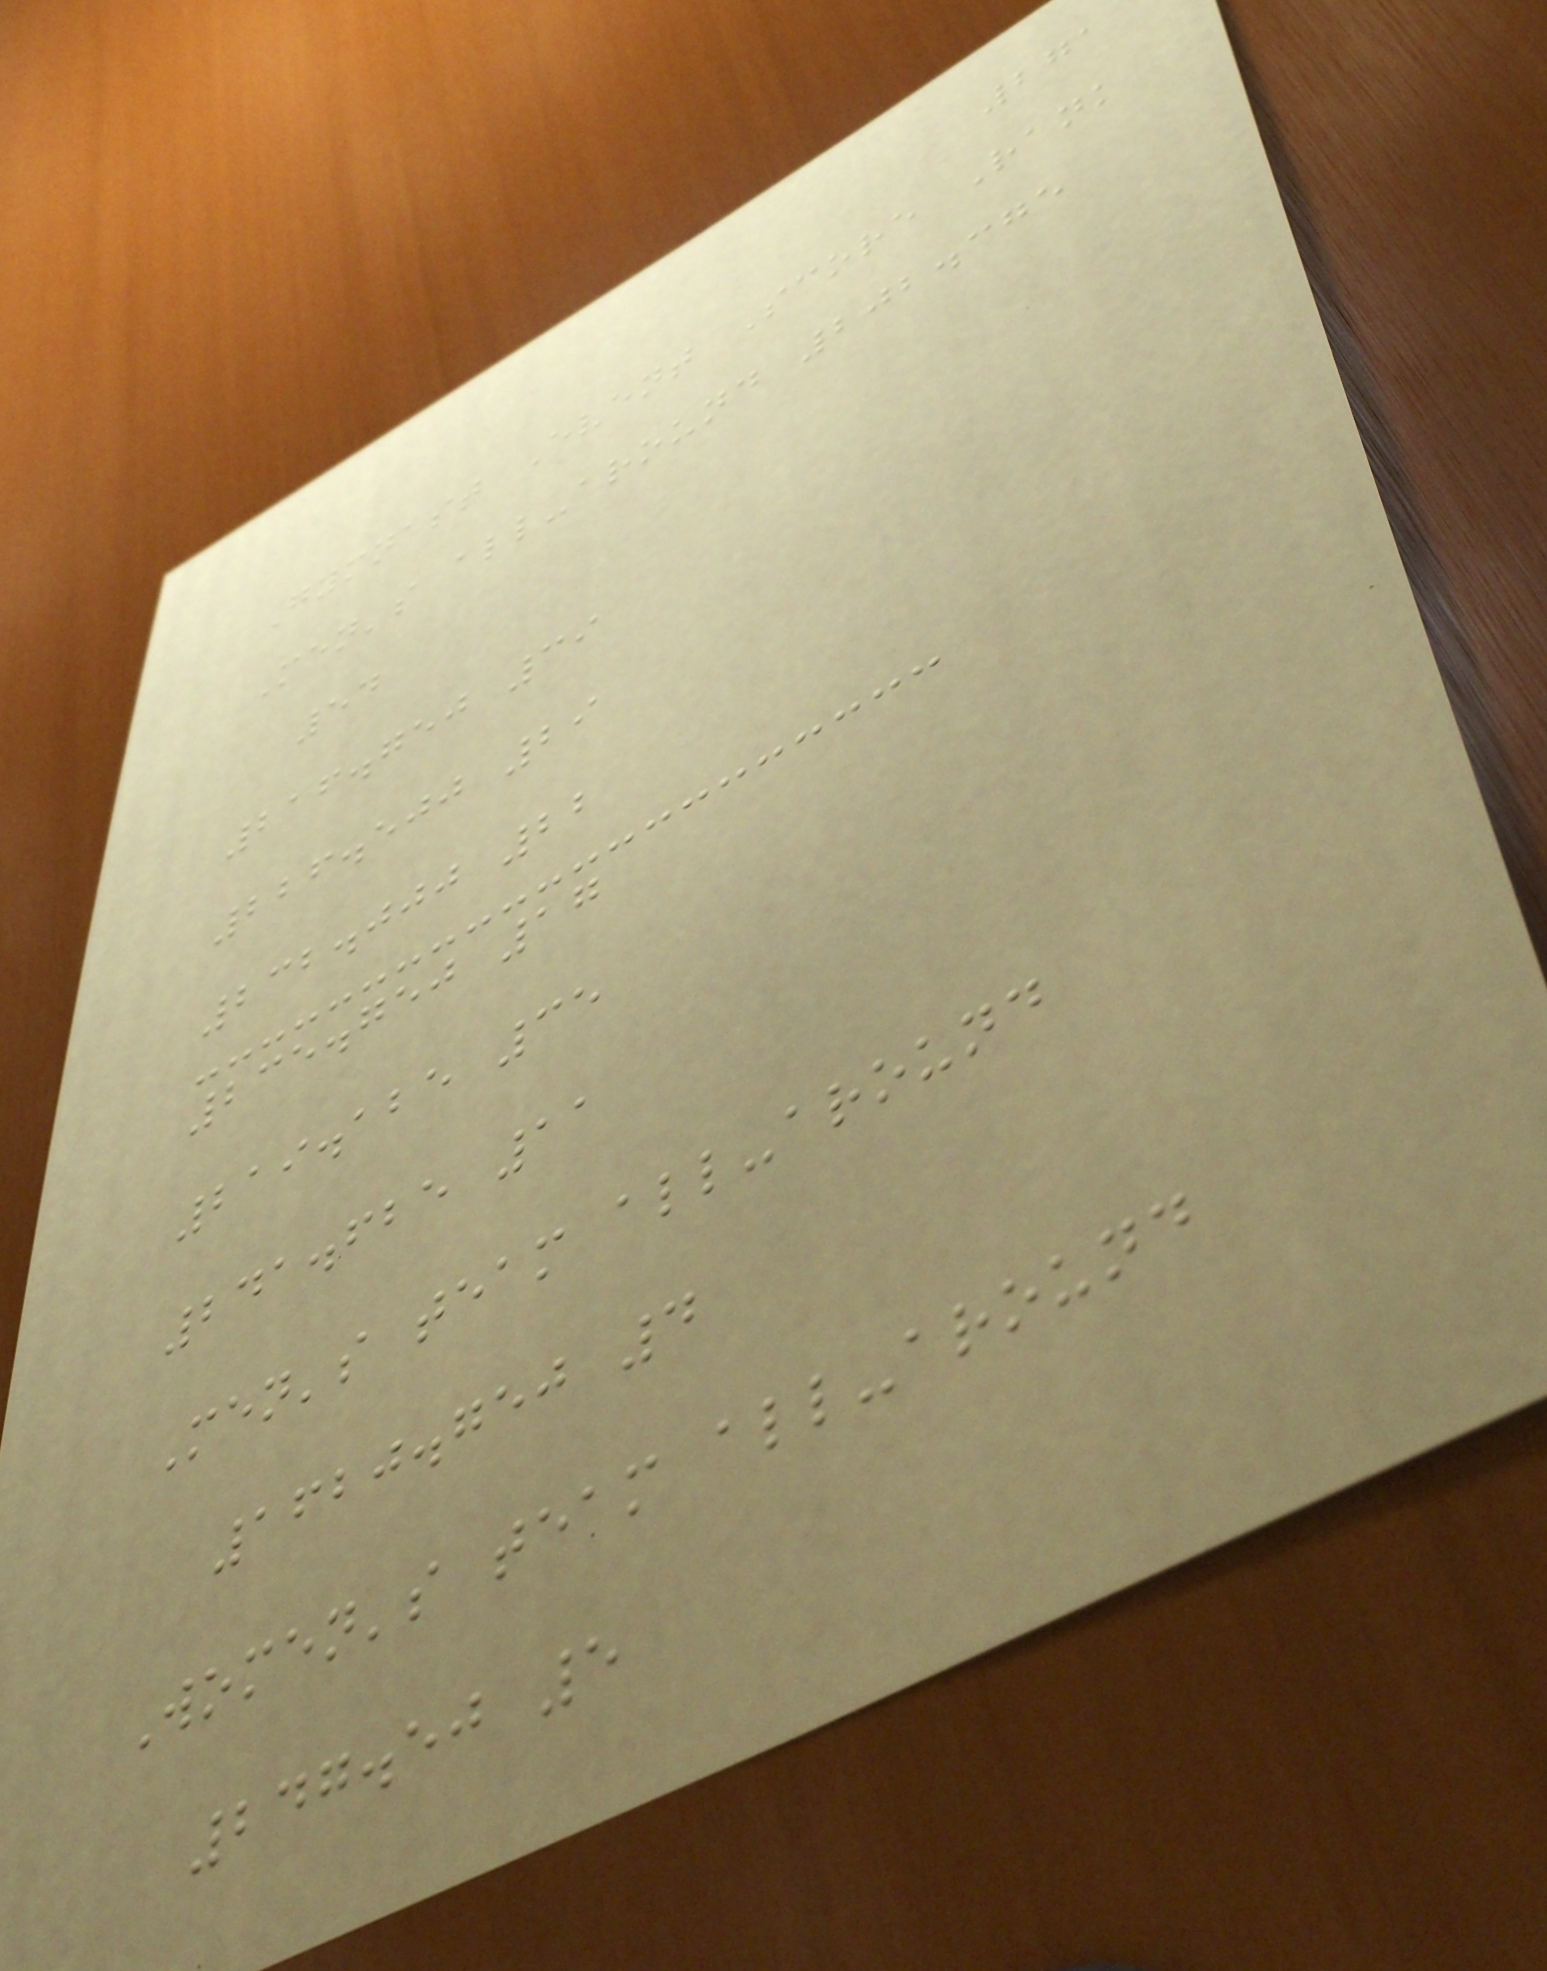271
Gymnast Event Score Rank
Men's all-around 202.375
54
216.750 39
226.500 29
232.000 22
235.750 17
219.125 35
241.625 11
Men's team all-around
1620.750 4
Women's team all-around
247.50 5
